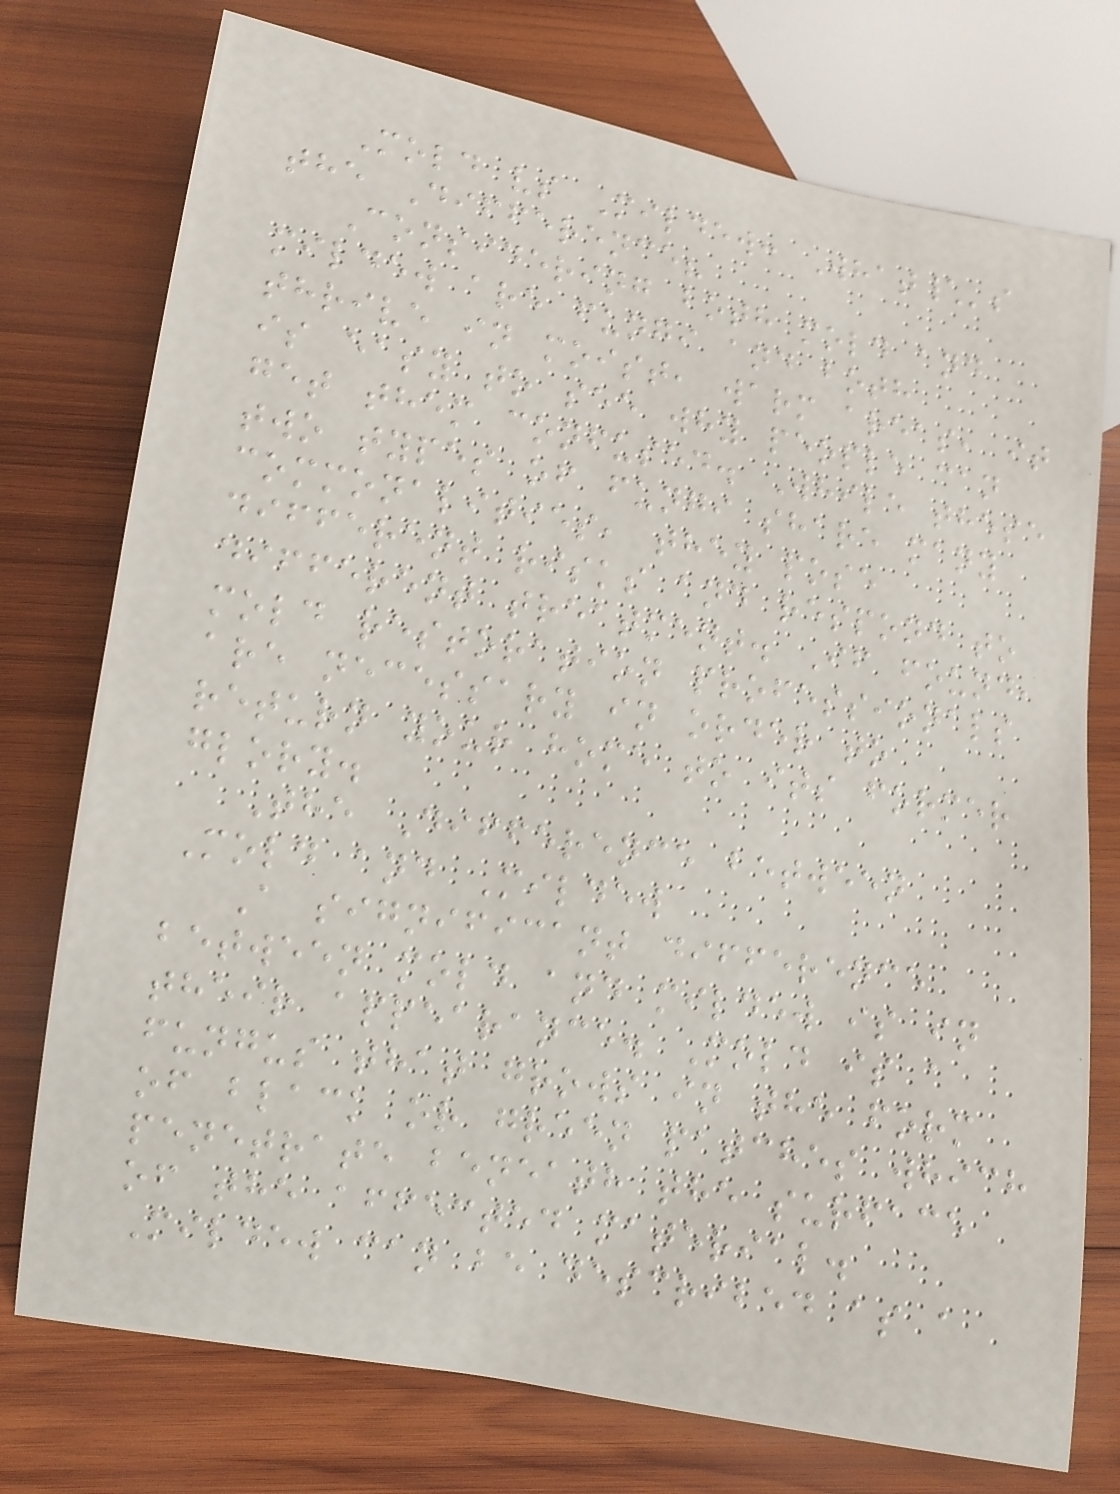Mold vs Mildew: What\'s
the Difference?
Considering both mold and
mildew are fungi and both
thrive in moist, warm areas, it
is easy to see why people can
get them confused. While these
two types of fungi share many
commonalities, they pose
different risks and respond to
different treatment. If found,
mold restoration professionals
are necessary in order to
return your home to its former
glory.
The Difference between
Mold and Mildew
A significant difference
between mold and mildew is in
their appearance. Mold is a
fungus that grows in the form
of black or green patches which
penetrate beneath the surface
of the affected material.
Mildew can be described as a
